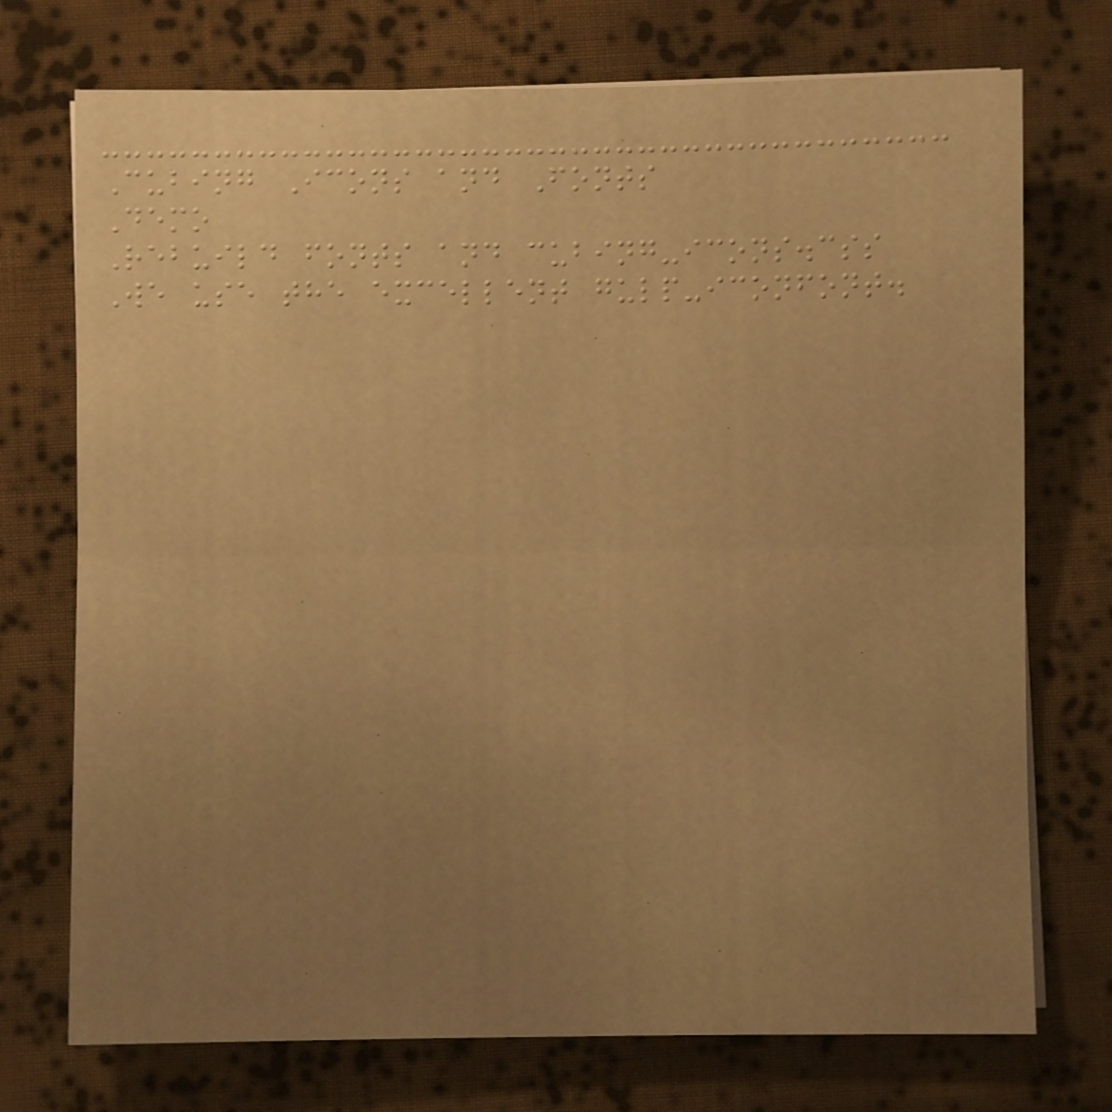Cubing Icons and Fonts
Demo
Rebuild fonts and cubing-icons.css
We use the excellent gulp-iconfont.
